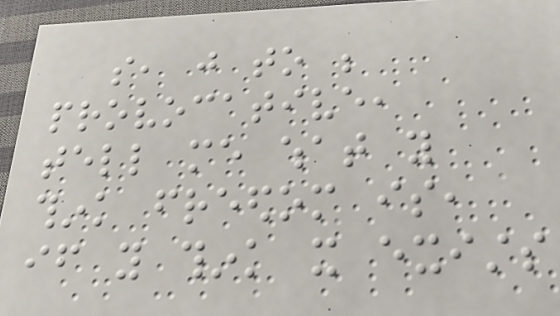so, just to be
provocative,
tell me what you
think freedom is,
if you think it exists
